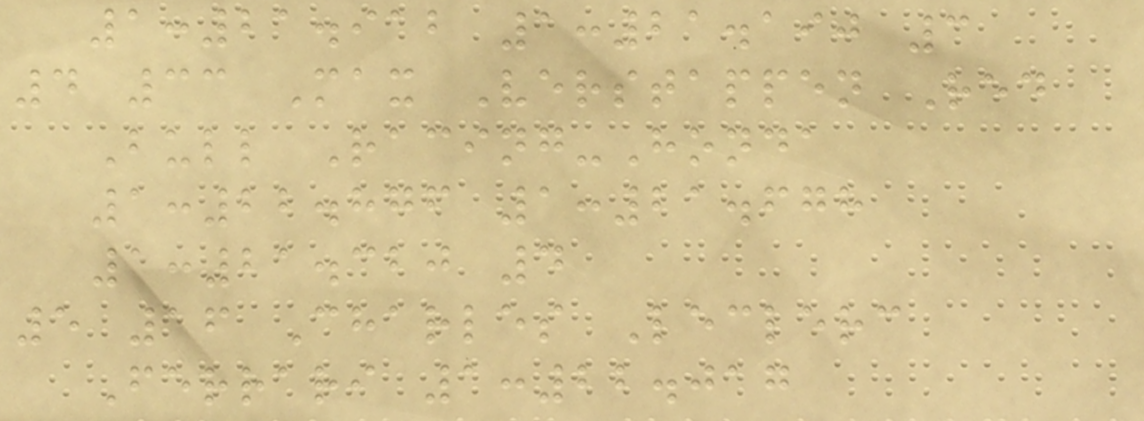1:21.912 1:21.190 3
4 33 Max Verstappen Red
Bull Racing-Honda
1:22.876 1:21.678
1:21.320 4
5 16 Charles Leclerc
Ferrari 1:22.017
